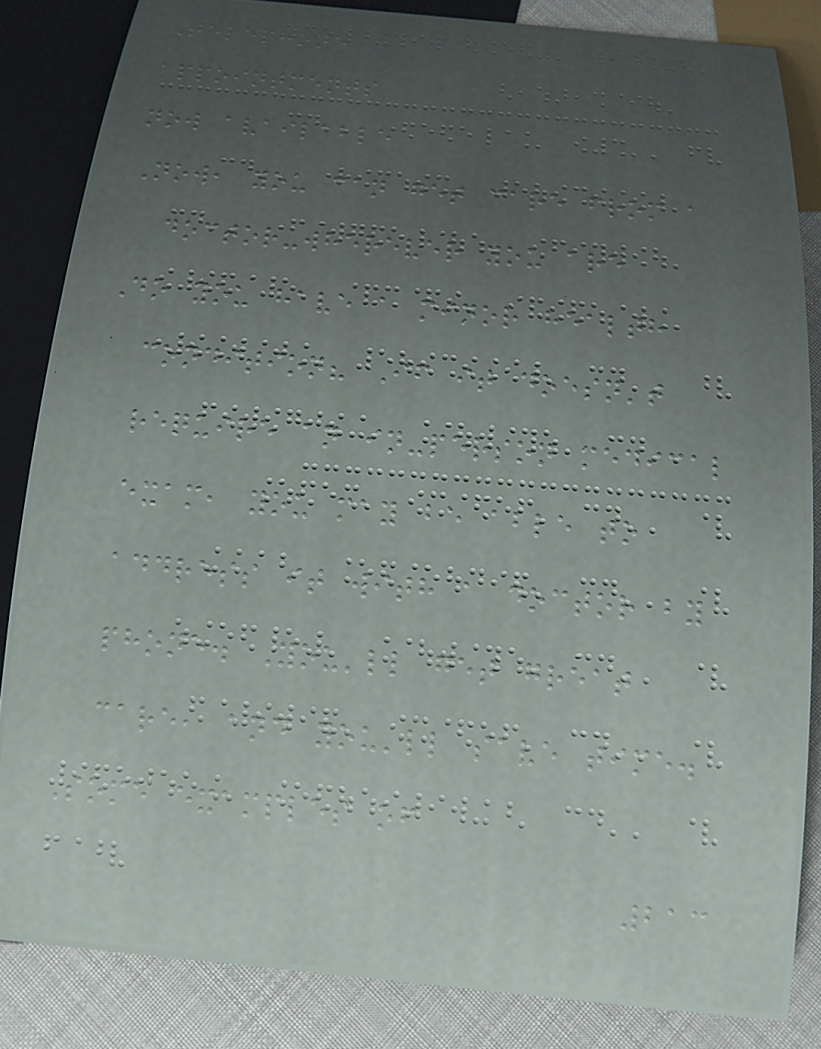Telephone
appointments
now available
Now, you can get care from a
doctor-wherever you are
Do you have a minor health
condition? If it doesn't
require an in-person medical
exam, you may be able to
address it with a doctor by
phone. You'll get great
care, and you'll save time.
Some examples of
213
